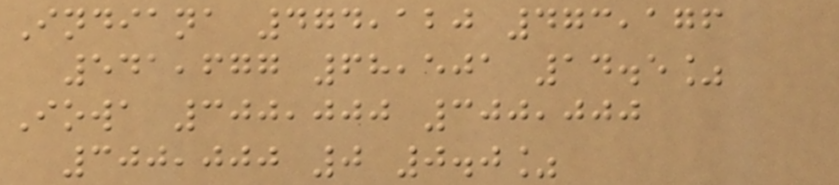Indiana 474,120 473,176
541,677 68,501 14.5%
Iowa 300,000 300,000
300,000 0 0.0%
